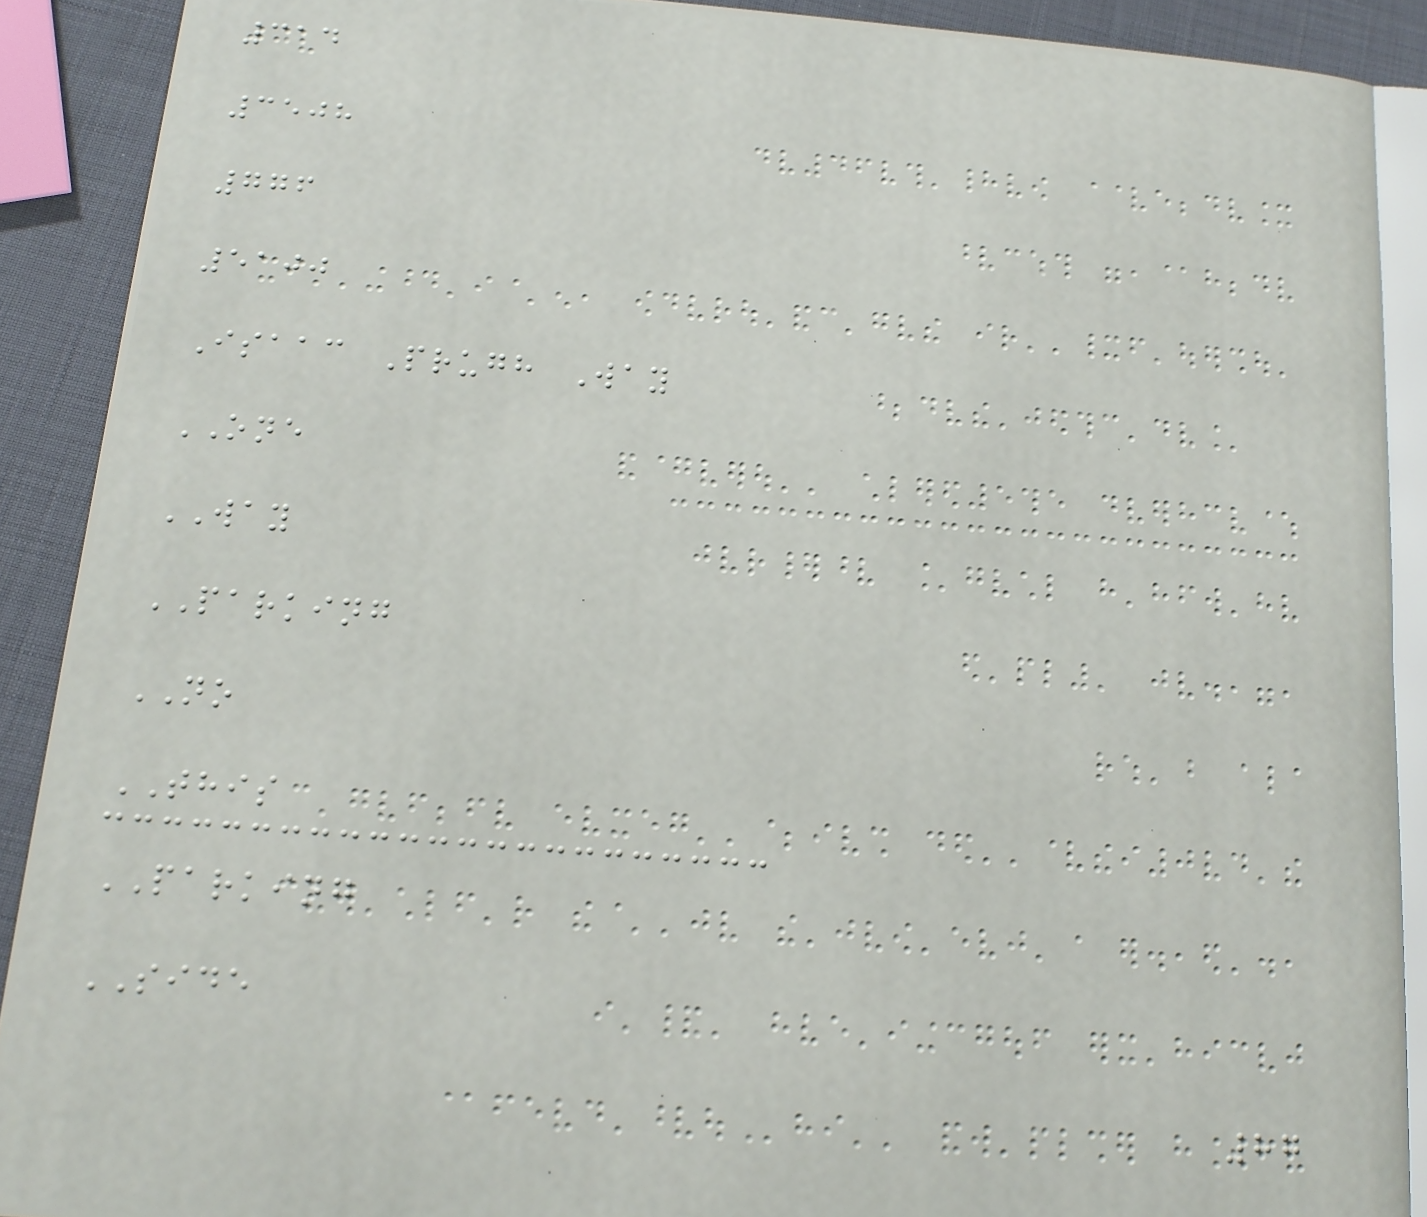314
3508
776
5100
Isaac Prugh Way
ONE
WAY
PARKING
NO
THIS
PARKING
SIDE
87
